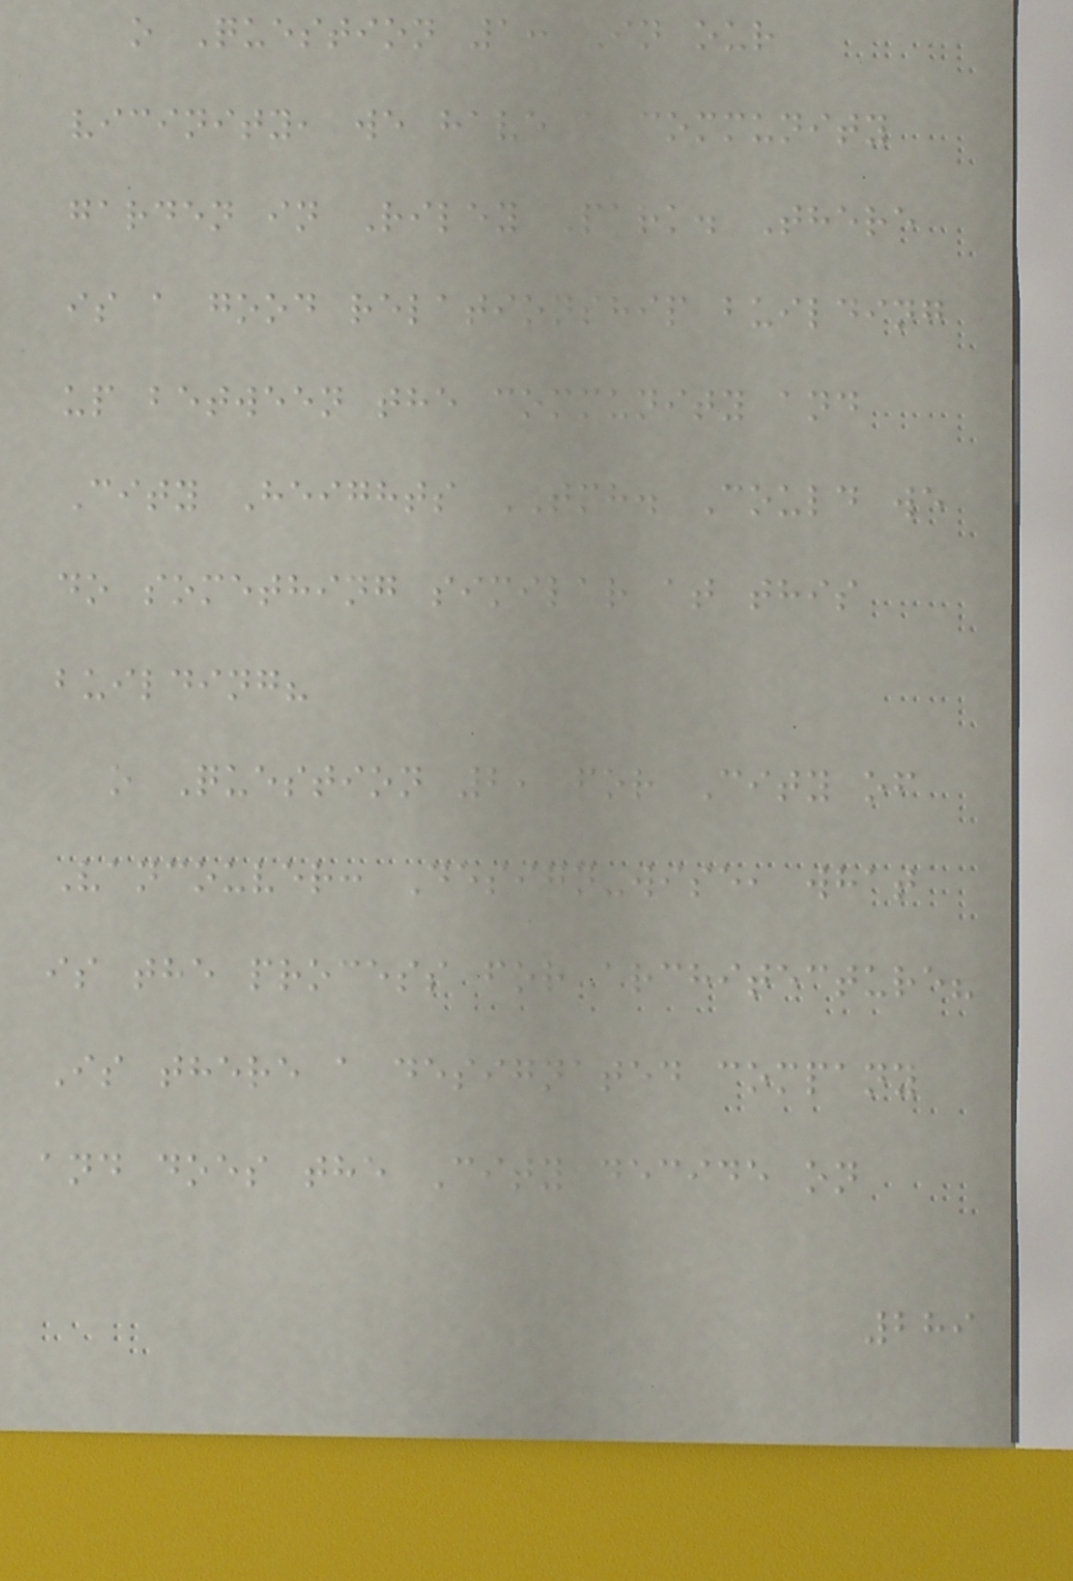o Question 1: In our
vicinity, we have a community
garden in Riley Park. There
is a good relationship building
up between the community and
City Heights TMH. Could we
do something similar at this
building?
o Question 2, for City of
Vancouver: Design-wise, what
is the process for architecture?
Is there a designated company
and does the City decide on
289
